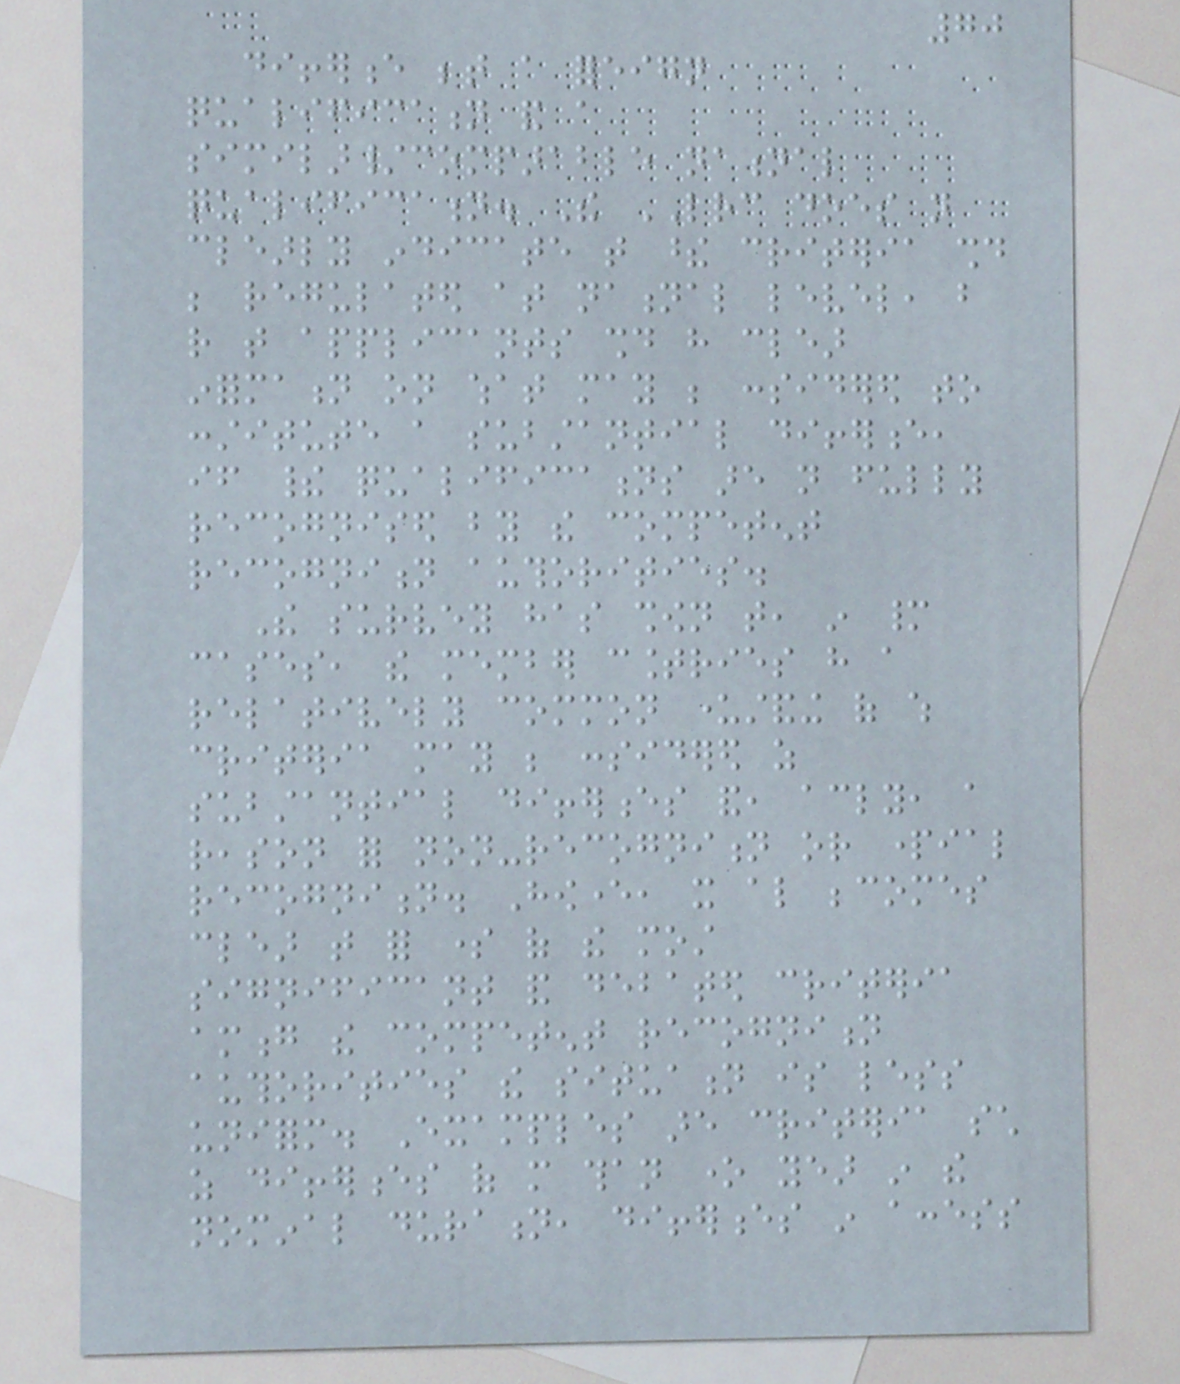70
difference between a foreign
qualification and a
similar/comparable national
qualification. The LRC does not
clearly indicate that these criteria should
be regulated at national level, but
rather that applicants should have clear
information on what may be considered to
constitute a substantial difference,
if their qualifications are not fully
recognised by the competent
recognition authorities.
The survey has shown that, in many
cases, the member countries have a
relatively common understanding of which
criteria may be considered as
substantial differences and, accordingly, a
reason for non-recognition or partial
recognition. However, it also becomes
clear that for some of the most
significant and debated criteria
among the competent recognition
authorities the situation is less
uniform. Examples are criteria such
as differences of more than one year in the
nominal duration, differences in access
